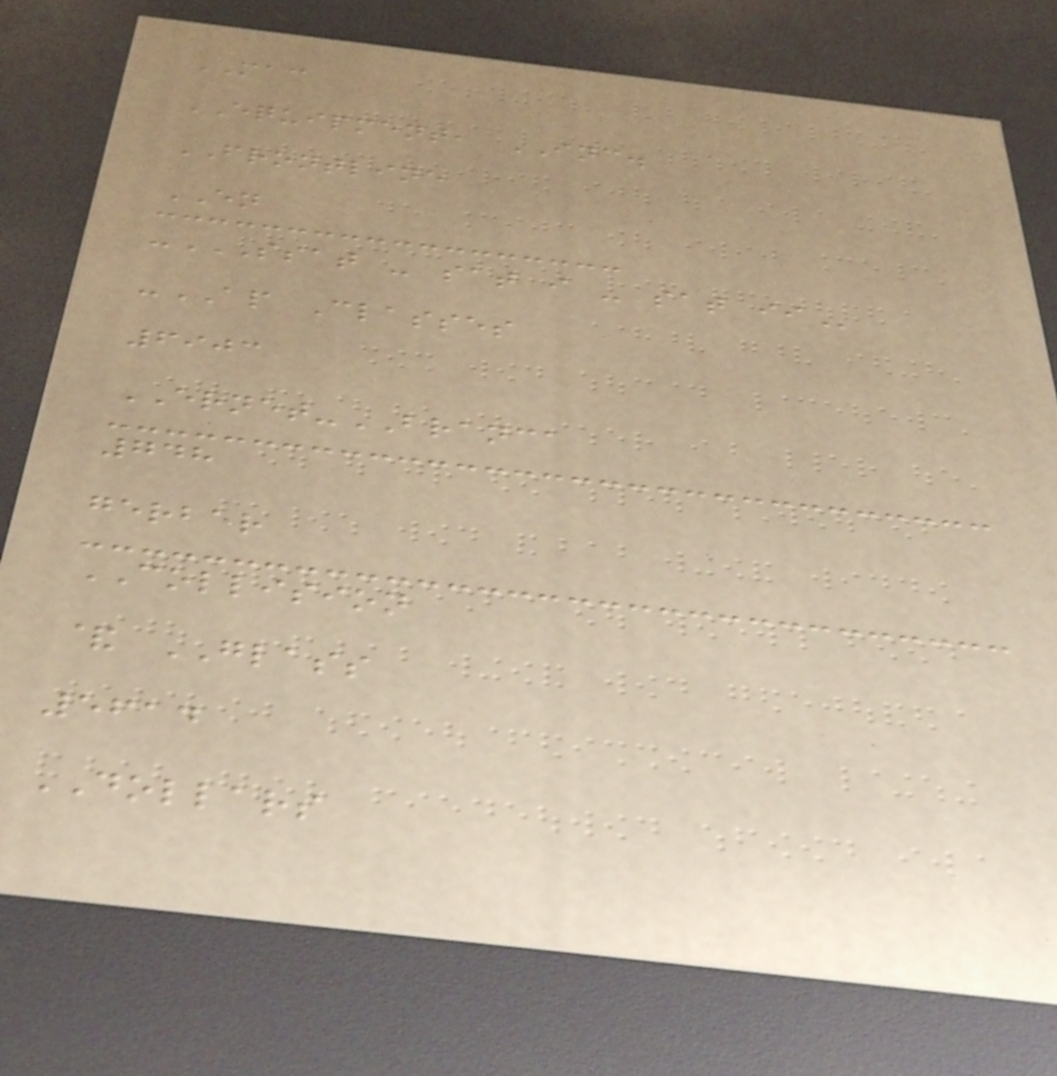MAC
EQUIPMENT, INC.
FRONTLINE
EN
-SSAT - SAT I - SAT II
-AP Classes
6903
ERNET-BRANCA
748
gerber
COLLISION
& GLASS
5614
DOLLARS
